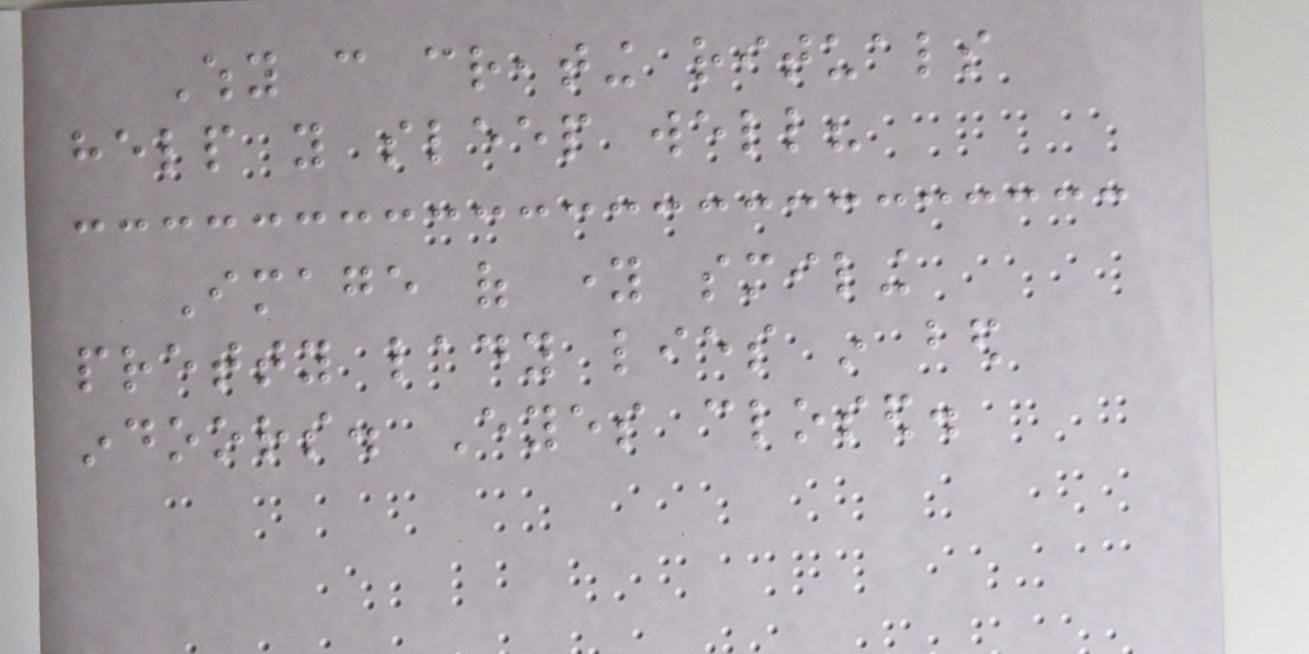Why can creating rituals
help you sleep well?
Image of young smiling
pretty lady lies in bed
indoors. Eyes closed.
